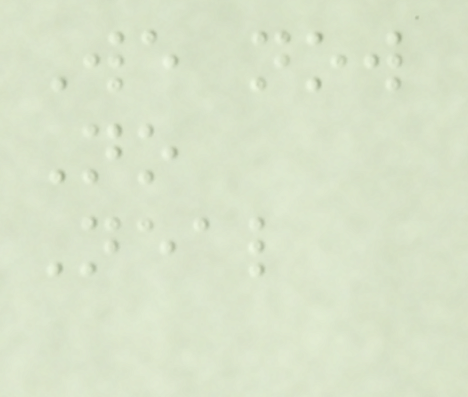We now
No
Neal
